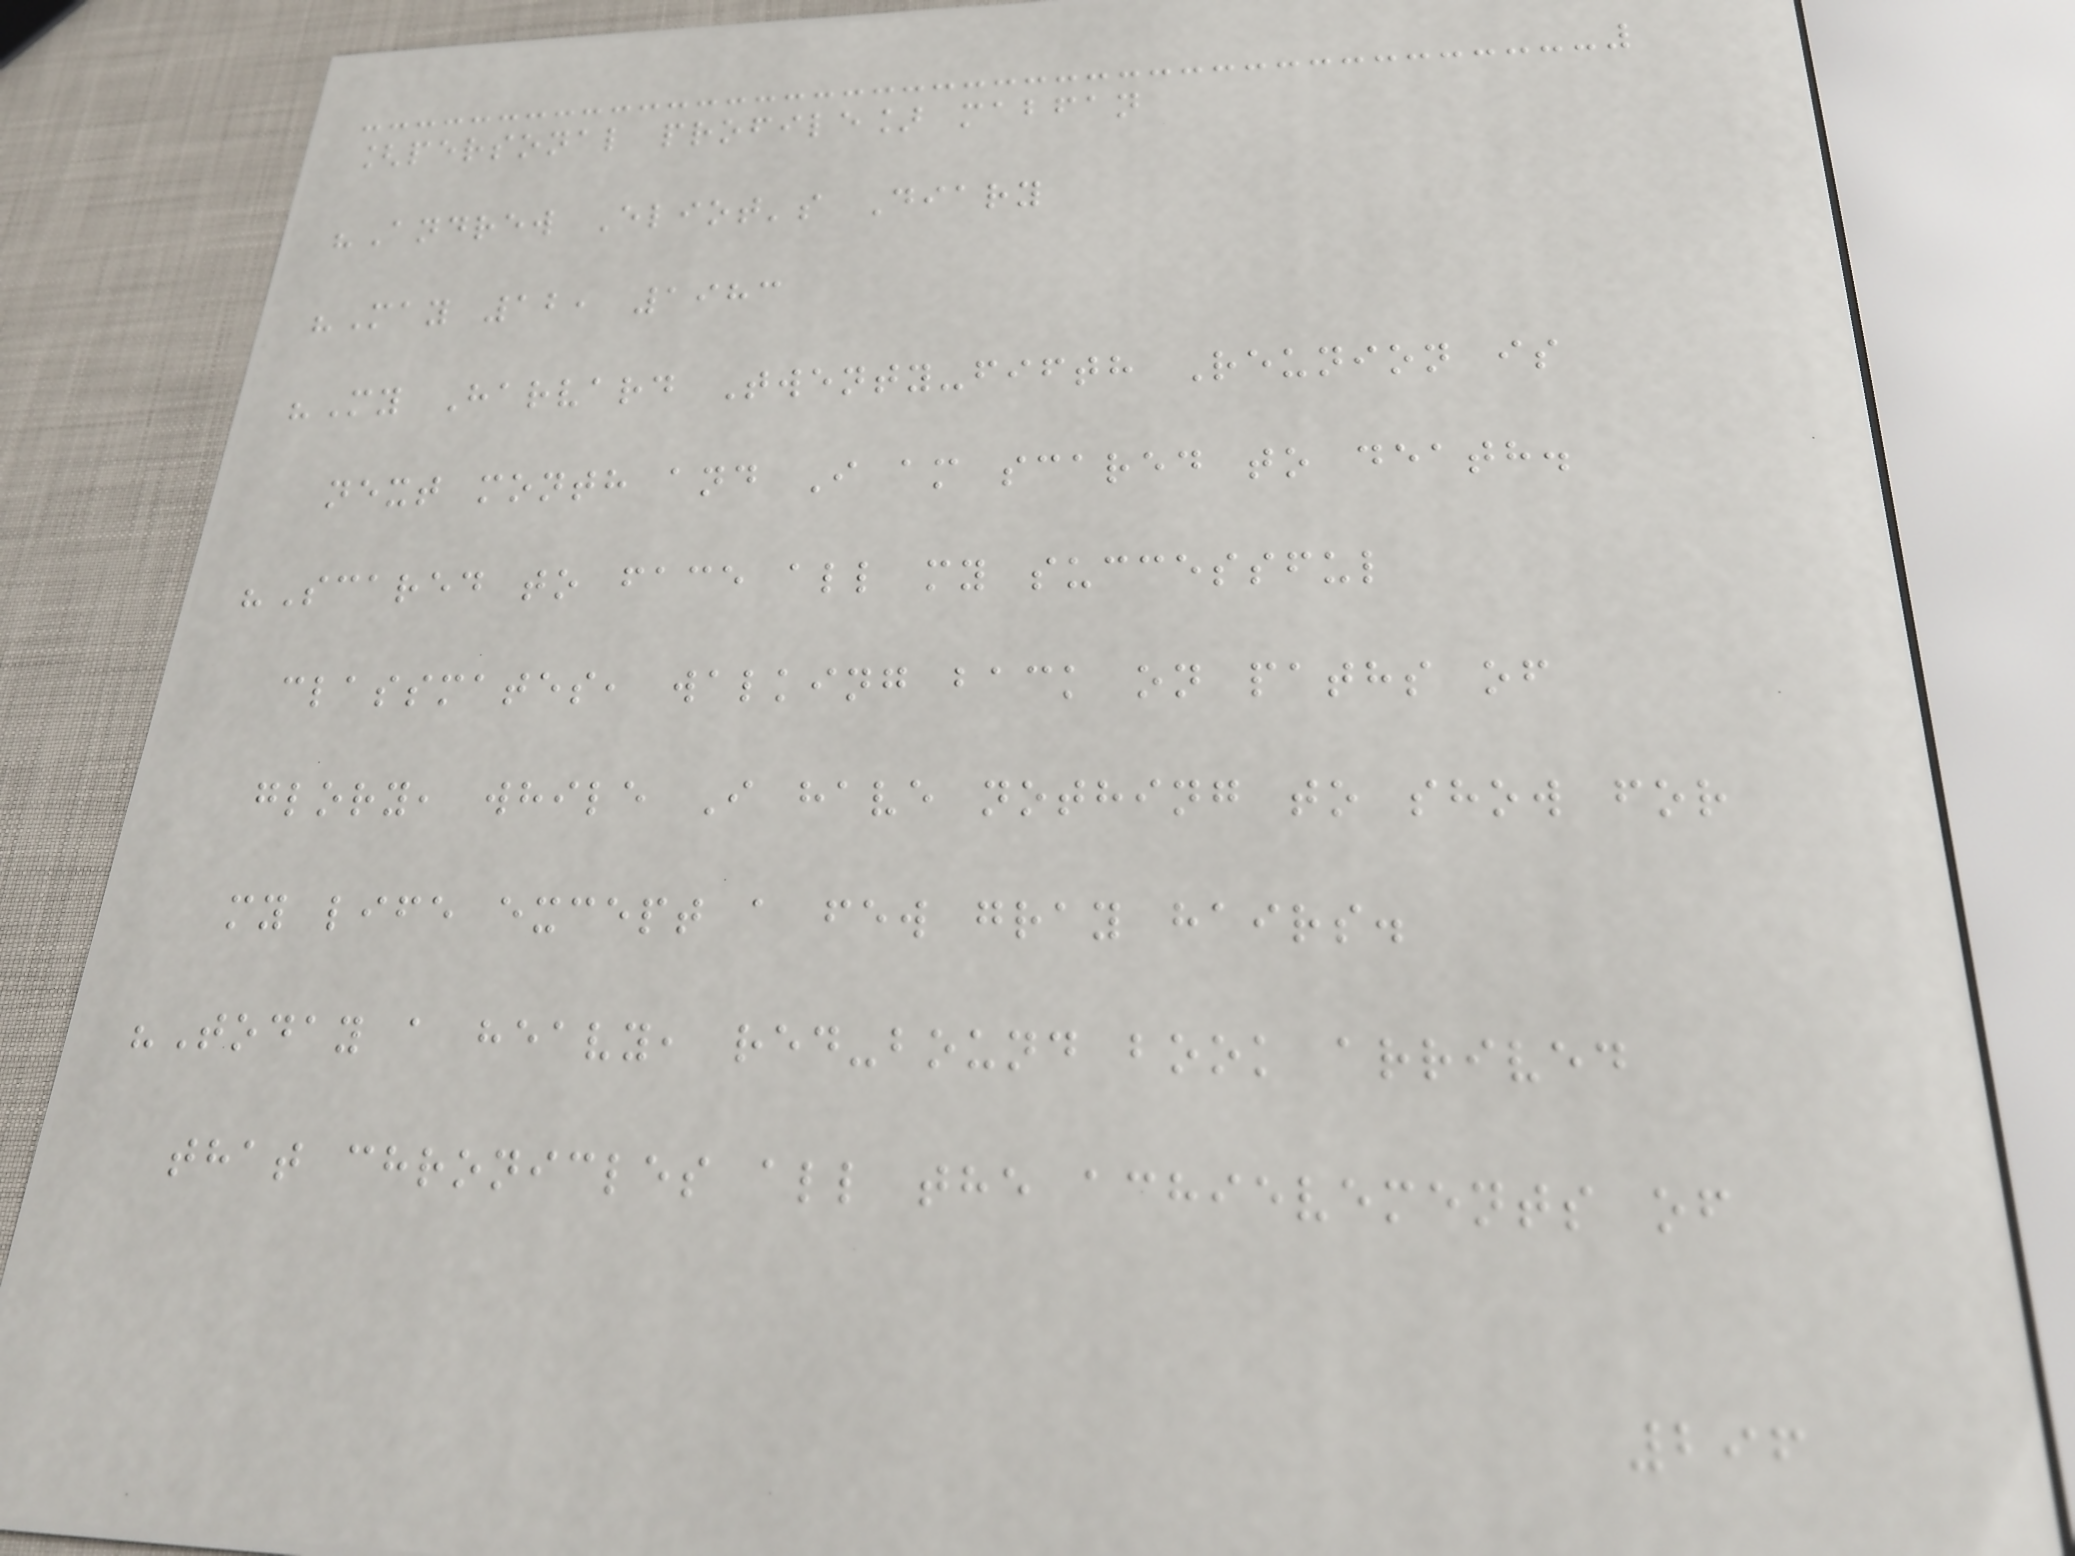[personal profile] mabfan
"Andrew Eliot's Diary
"May 12, 1983
"My Harvard Twenty-fifth Reunion is
next month and I am scared to death.
"Scared to face all my successful
classmates, walking back on paths of
glory, while I have nothing to show for
my life except a few gray hairs.
"Today a heavy, red-bound book arrived
that chronicles all the achievements of
296
